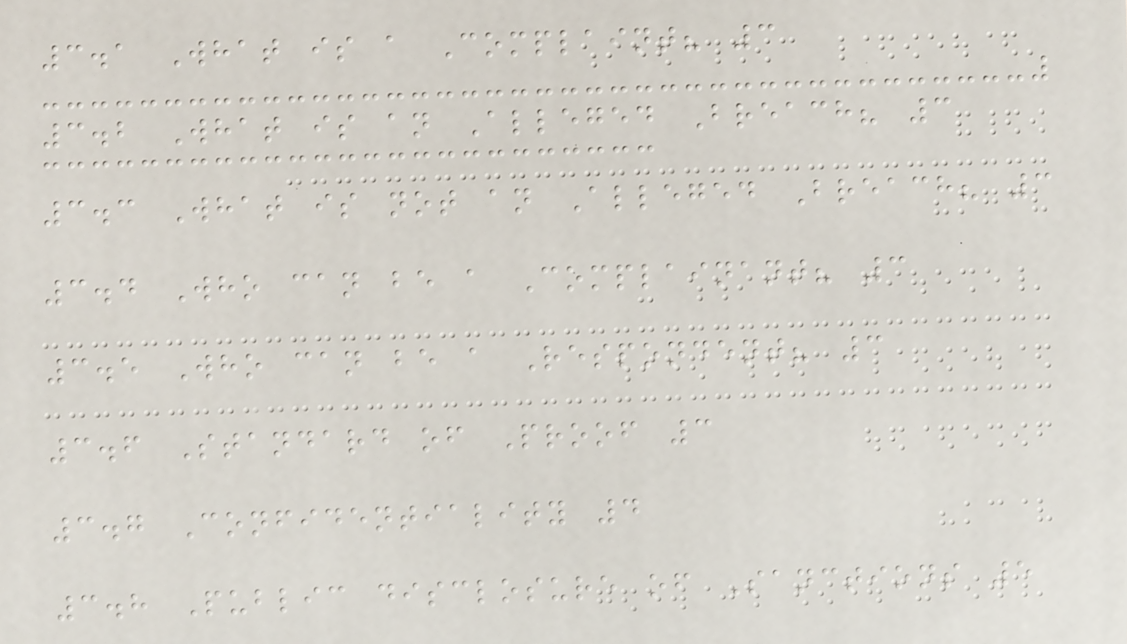3.1 What is a Complaint? 3
3.2 What is an Alleged Breach? 3
3.3 What is not an Alleged Breach? 3
3.4 Who can be a Complainant? 3
3.5 Who can be a Respondent? 3
3.6 Standard of Proof 3
3.7 Confidentiality 4
3.8 Public disclosure of Sanctions 5
